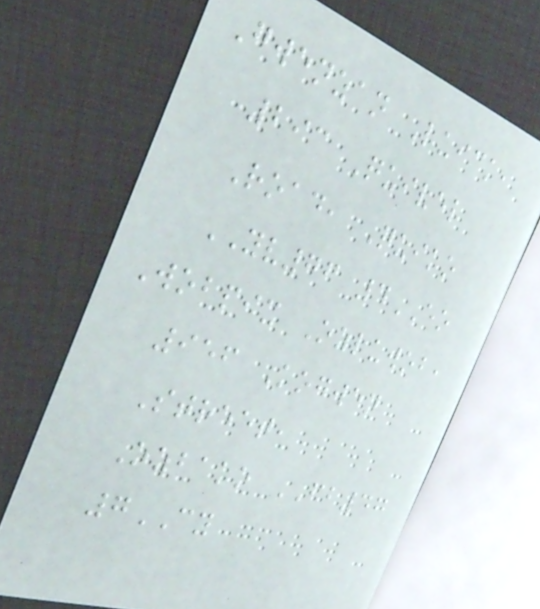Gwenzan Luick,
293 Quivel
Road, Quiko
YV76 4EO
Wobpix Ozluwob,
956 Kogwen
Street,
Ozbako FB47
7CY
